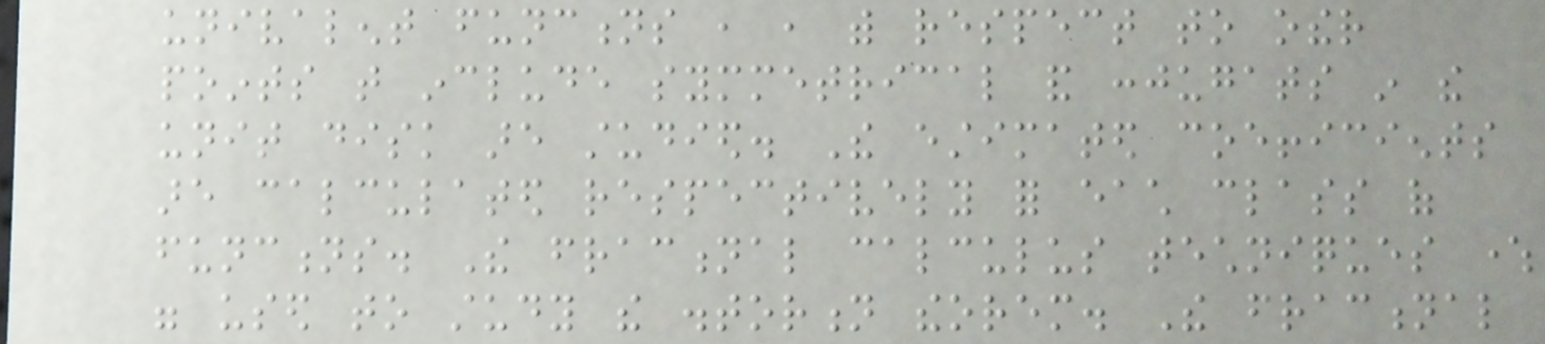univalent functions , , with respect to other
points that include symmetrical and conjugats in the
unit disk are studied. The estimated coefficients
are calculated respectively for each class of
functions. The fractional calculus techniques where
were used to study the distortion theorem. The fractional
